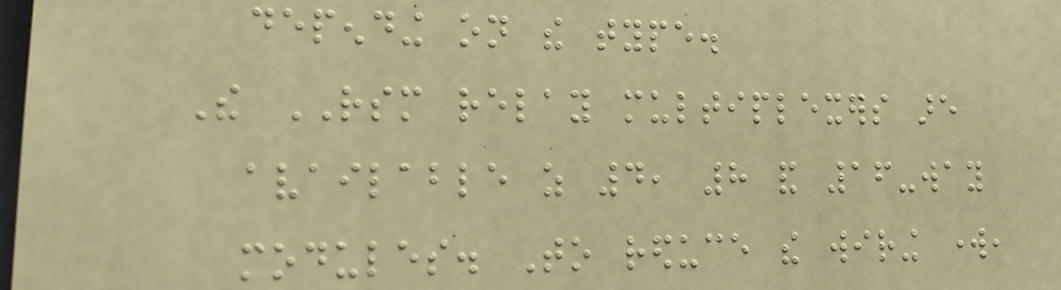depending on the type.
The RSM relay multiplexers are
available as 4, 8 and 16-way
modules. To reduce the wiring work,
